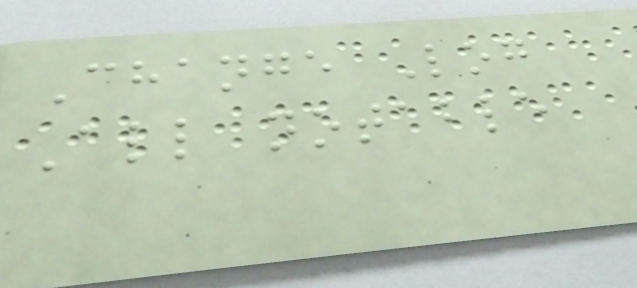Change Log
All notable
